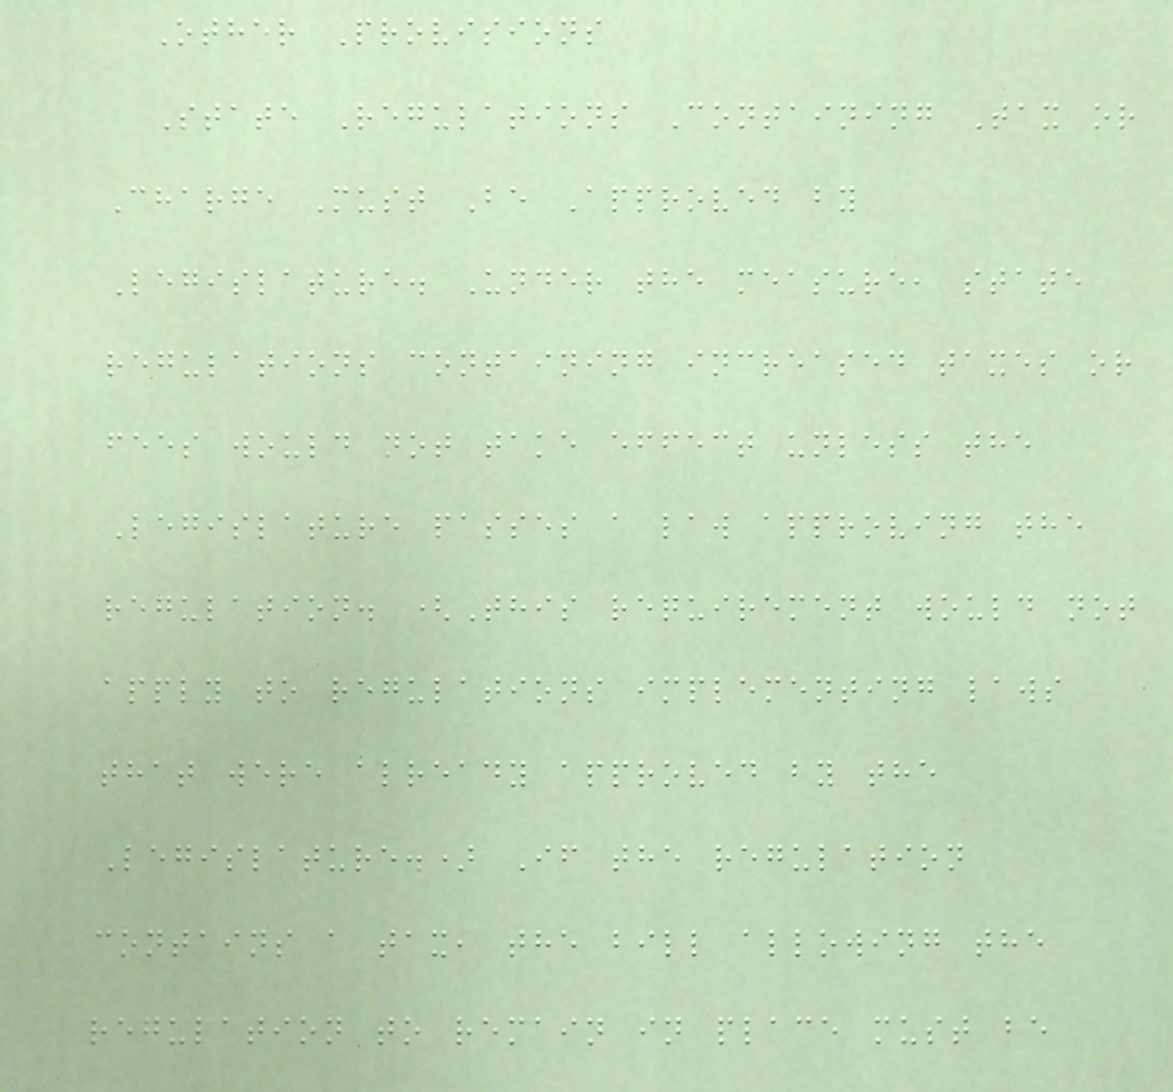Other Provisions
State Regulations Containing Tax or
Charge Must Be Approved by
Legislature. Under the measure, state
regulations containing increased taxes or
fees would not take effect unless the
Legislature passes a law approving the
regulation. (This requirement would not
apply to regulations implementing laws
that were already approved by the
Legislature.) If the regulation
contains a tax, the bill allowing the
regulation to remain in place must be
